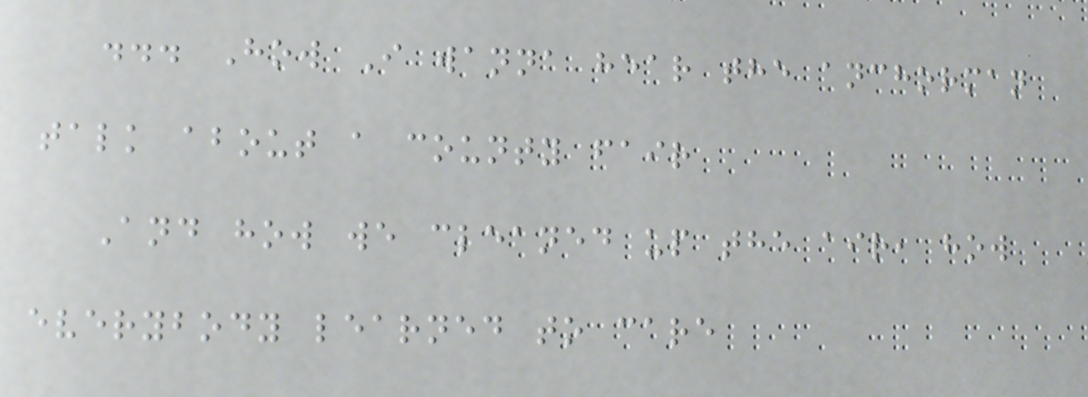... How I wanna hear the anchorman
talk about a county fair
And how we cleaned up the air, how
everybody learned to care
